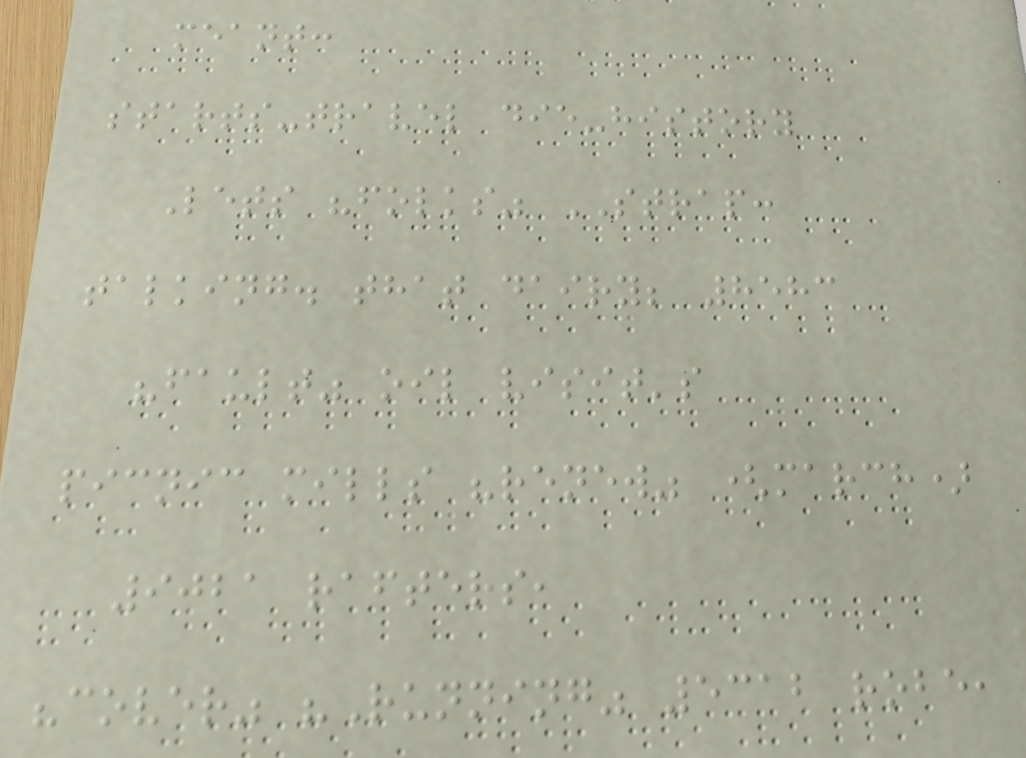meant:
starts-travel die-history
Lets "folks" STRAP:
talking. that dairy; 8583
"fault" oil visit's
picnic mills "renew" (march)
9021 rafters,
"cover" "Running" 5312 robe,
